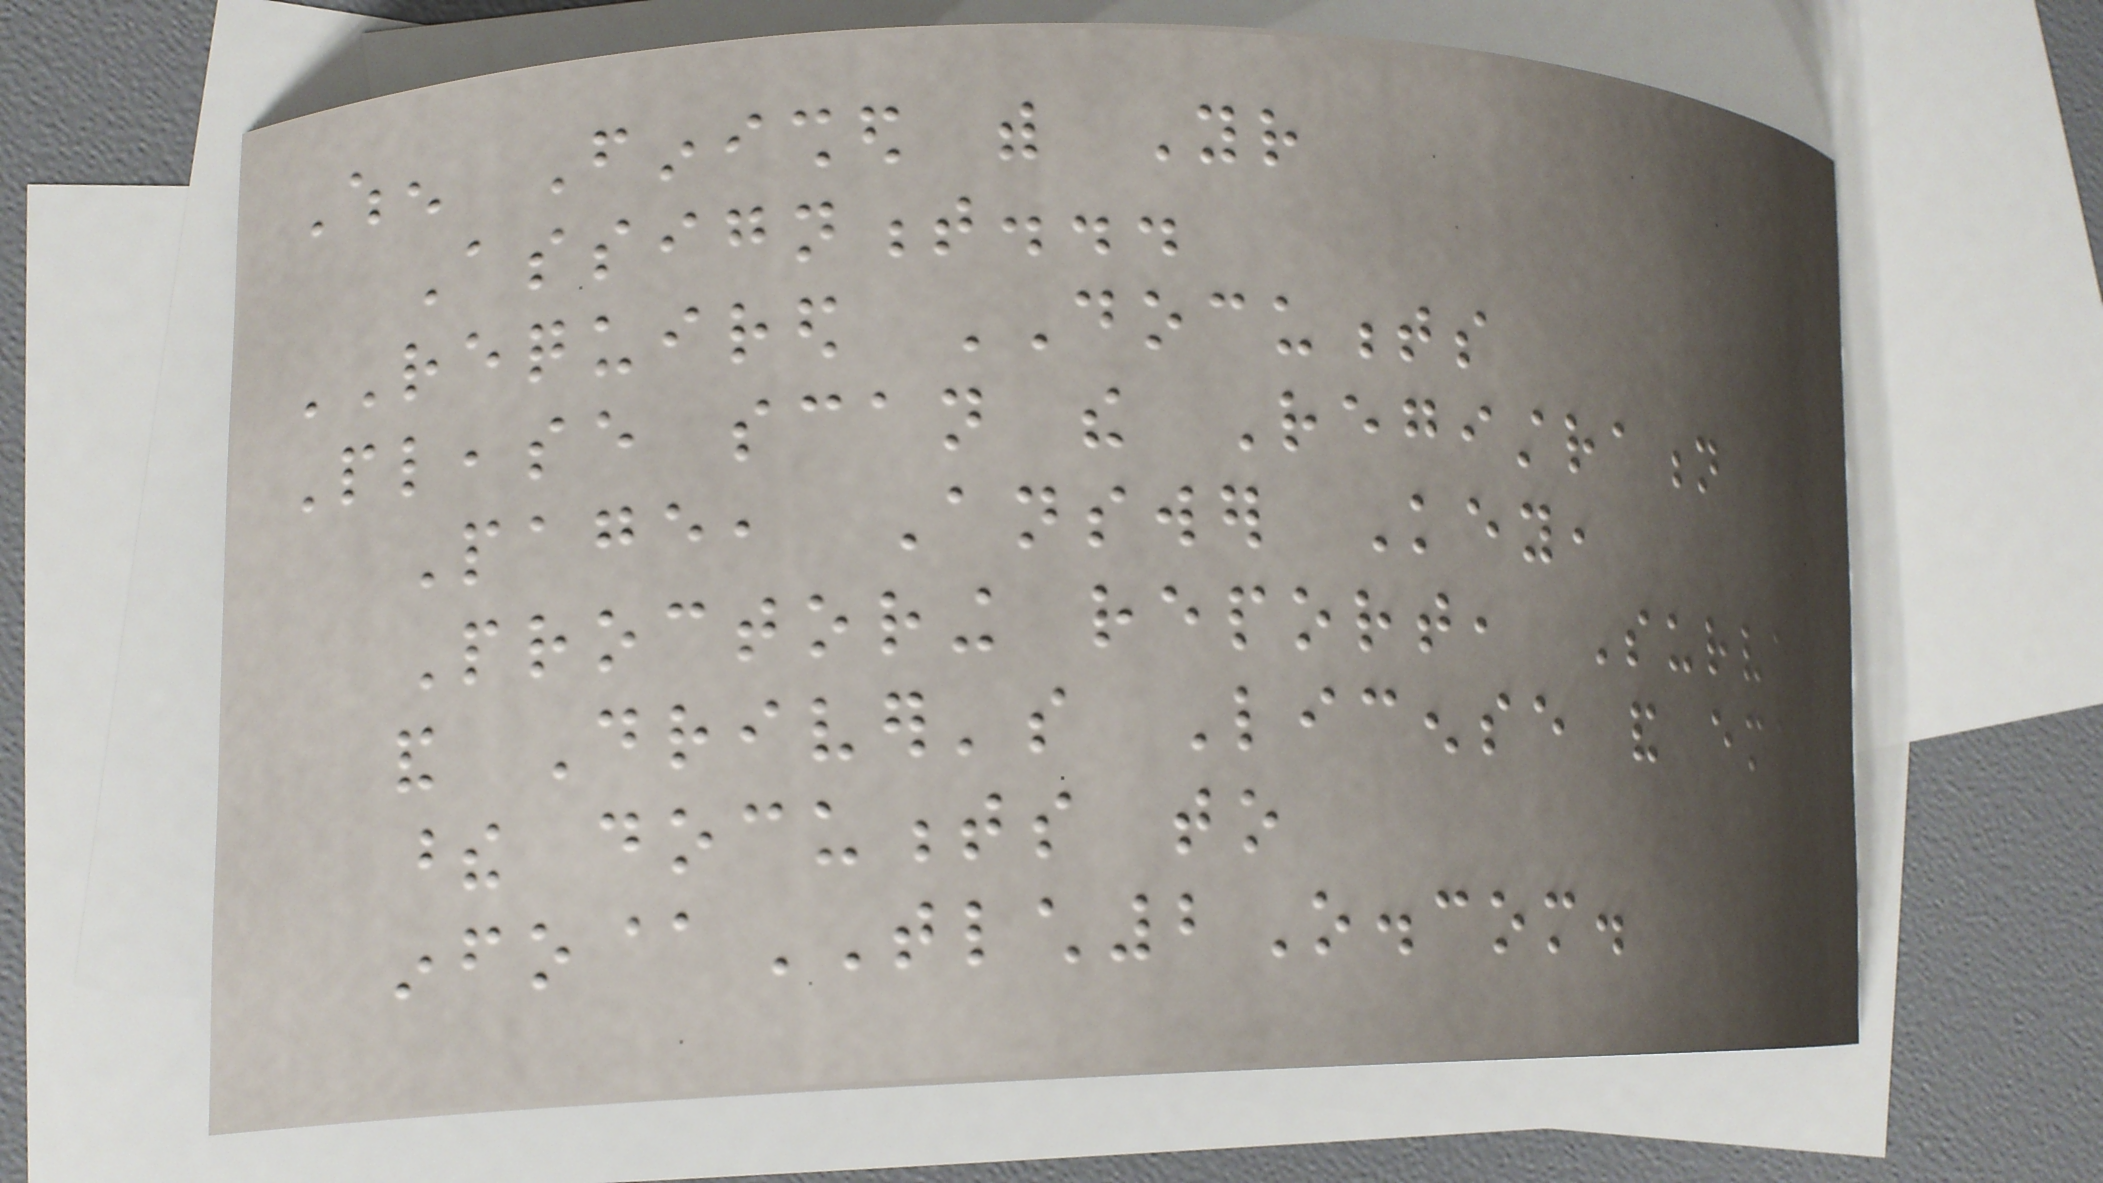When Finished with Your
Assignment...
REQUIRED DOCUMENTS
Please scan the Registration
Page, Answer Key,
Proctoring report, Survey
and Driver's License and email
these documents to
info@TLCH2O.com.
